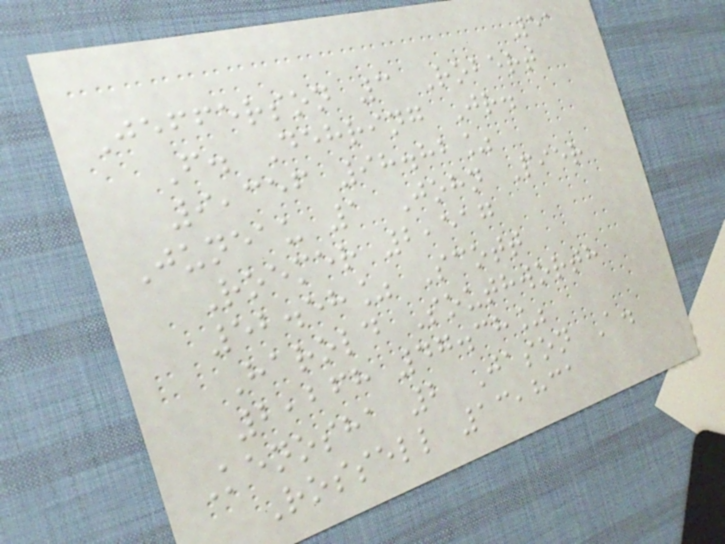51
Jefferson 3 Robert
F. Dehring Jr.
9,356 98.82%
Juneau 1 John Pier
Roemer 2,517
52.58% Scott
Harold Southworth
2,268 47.38%
Kenosha 2 Jason A.
Rossell 13,831
